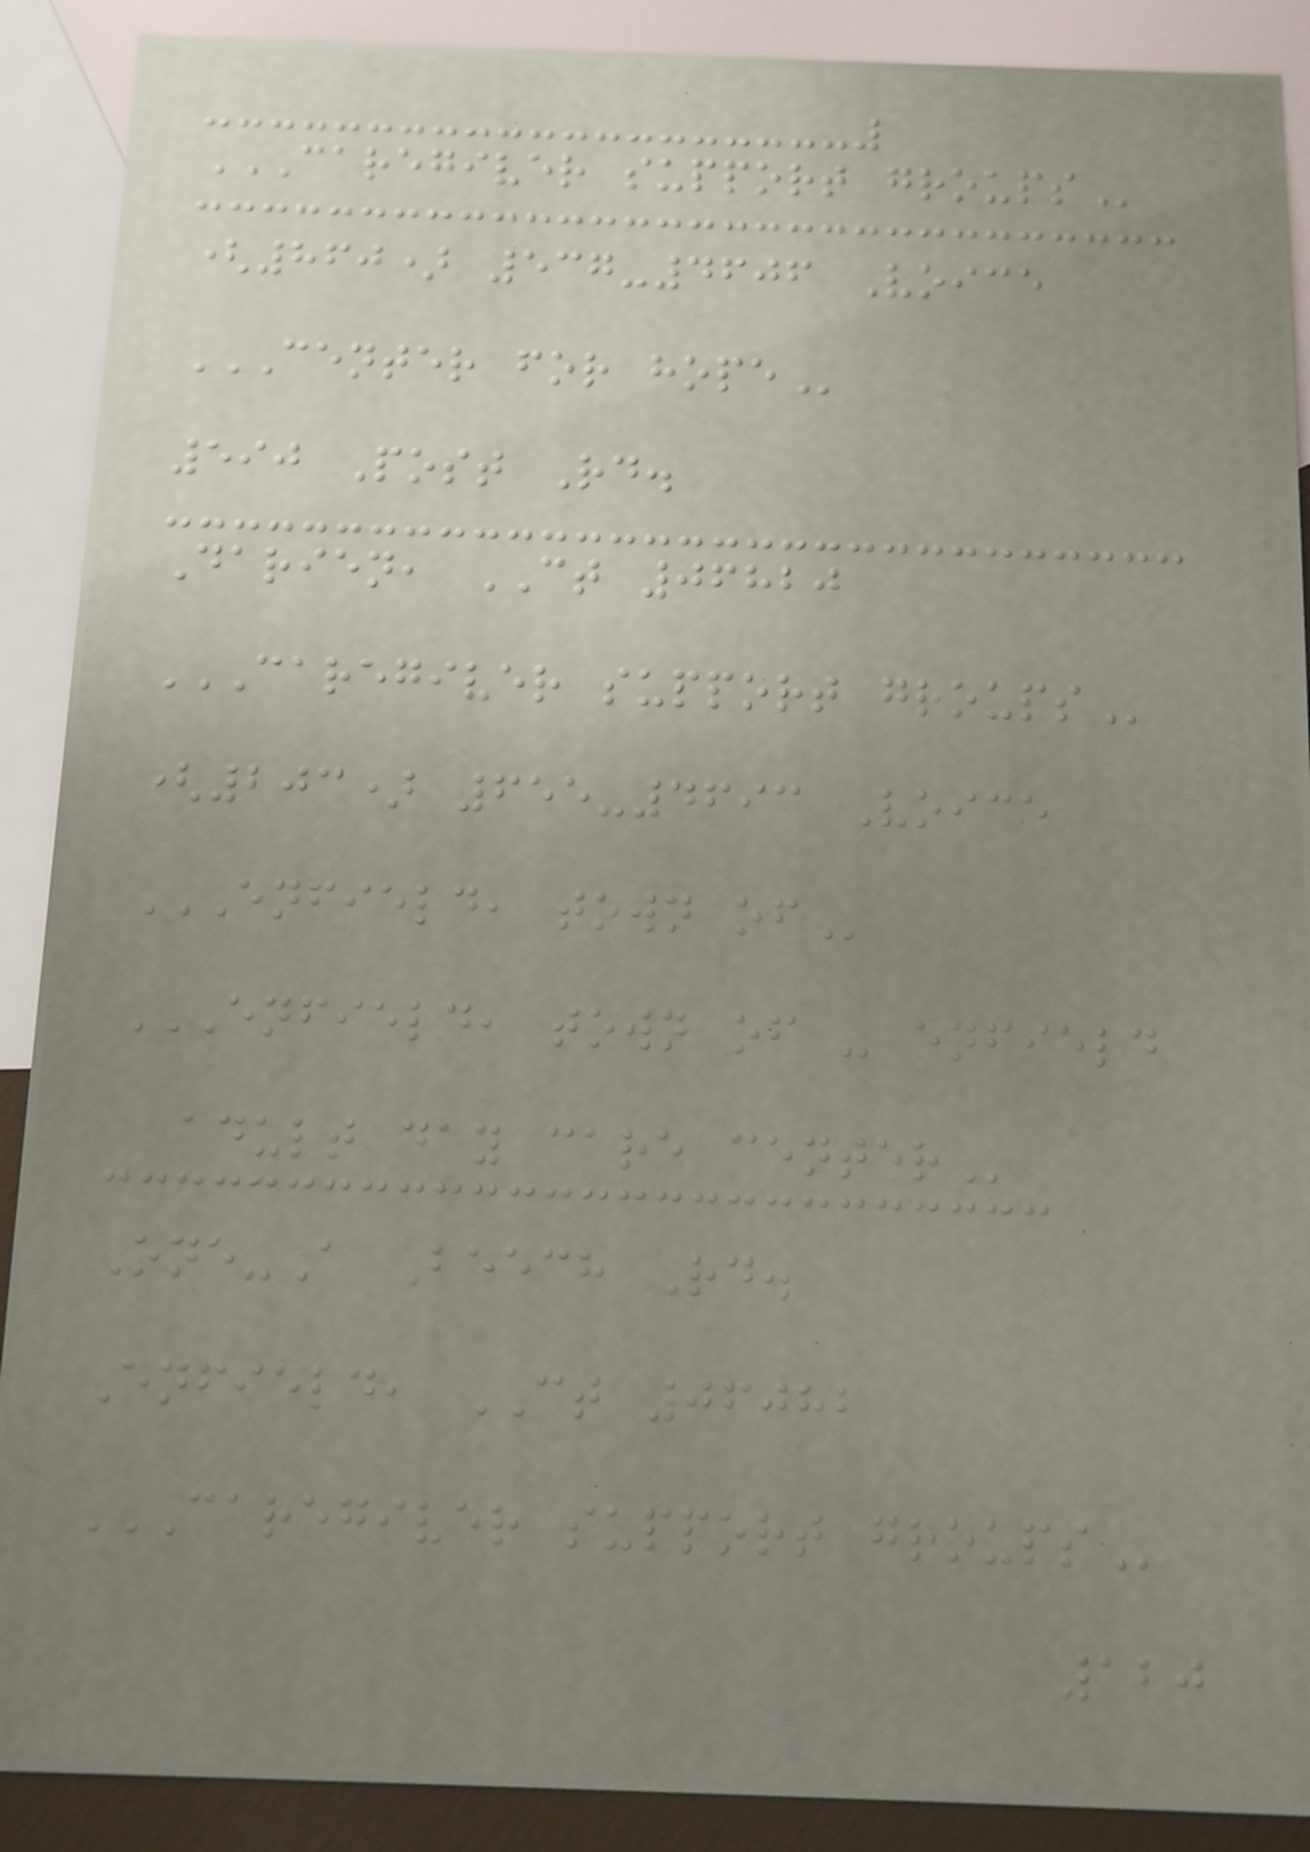CAREGIVER SUPPORT GROUPS
(860) 537-4606 Voice
CENTER FOR HOPE
590 Post Rd.
Darien, CT 06820
CAREGIVER SUPPORT GROUPS
(203) 655-4693 Voice
ENFIELD, TOWN OF
ENFIELD, TOWN OF - ENFIELD
ADULT DAY CARE CENTER
One-A Beech Rd.
Enfield, CT 06082
CAREGIVER SUPPORT GROUPS
120
